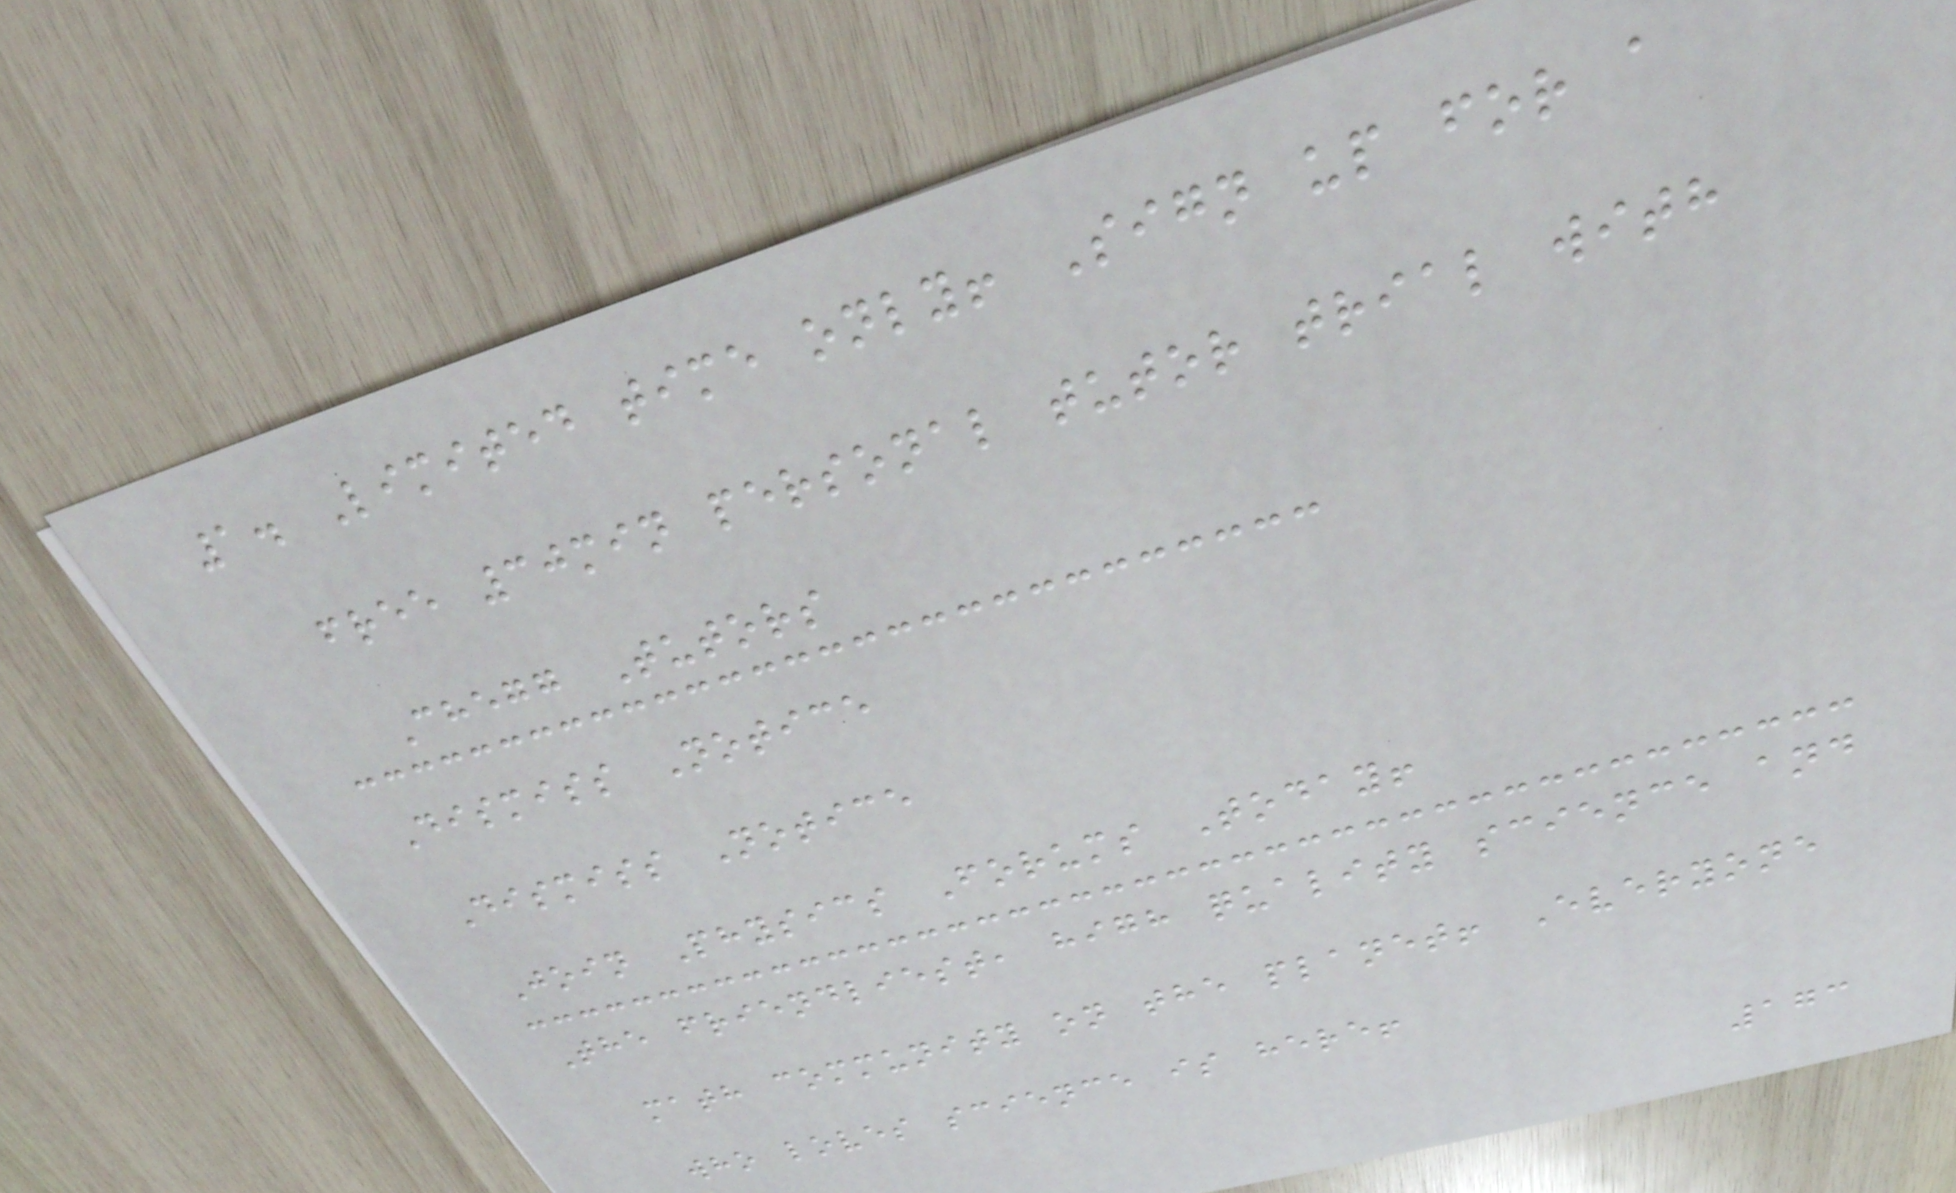1. Limited time only! Sign up for a
free 30min personal tutor trial with
Chegg Tutors
Dismiss Notice
Dismiss Notice
Join Physics Forums Today!
The friendliest, high quality science and
math community on the planet! Everyone
who loves science is here!
173
